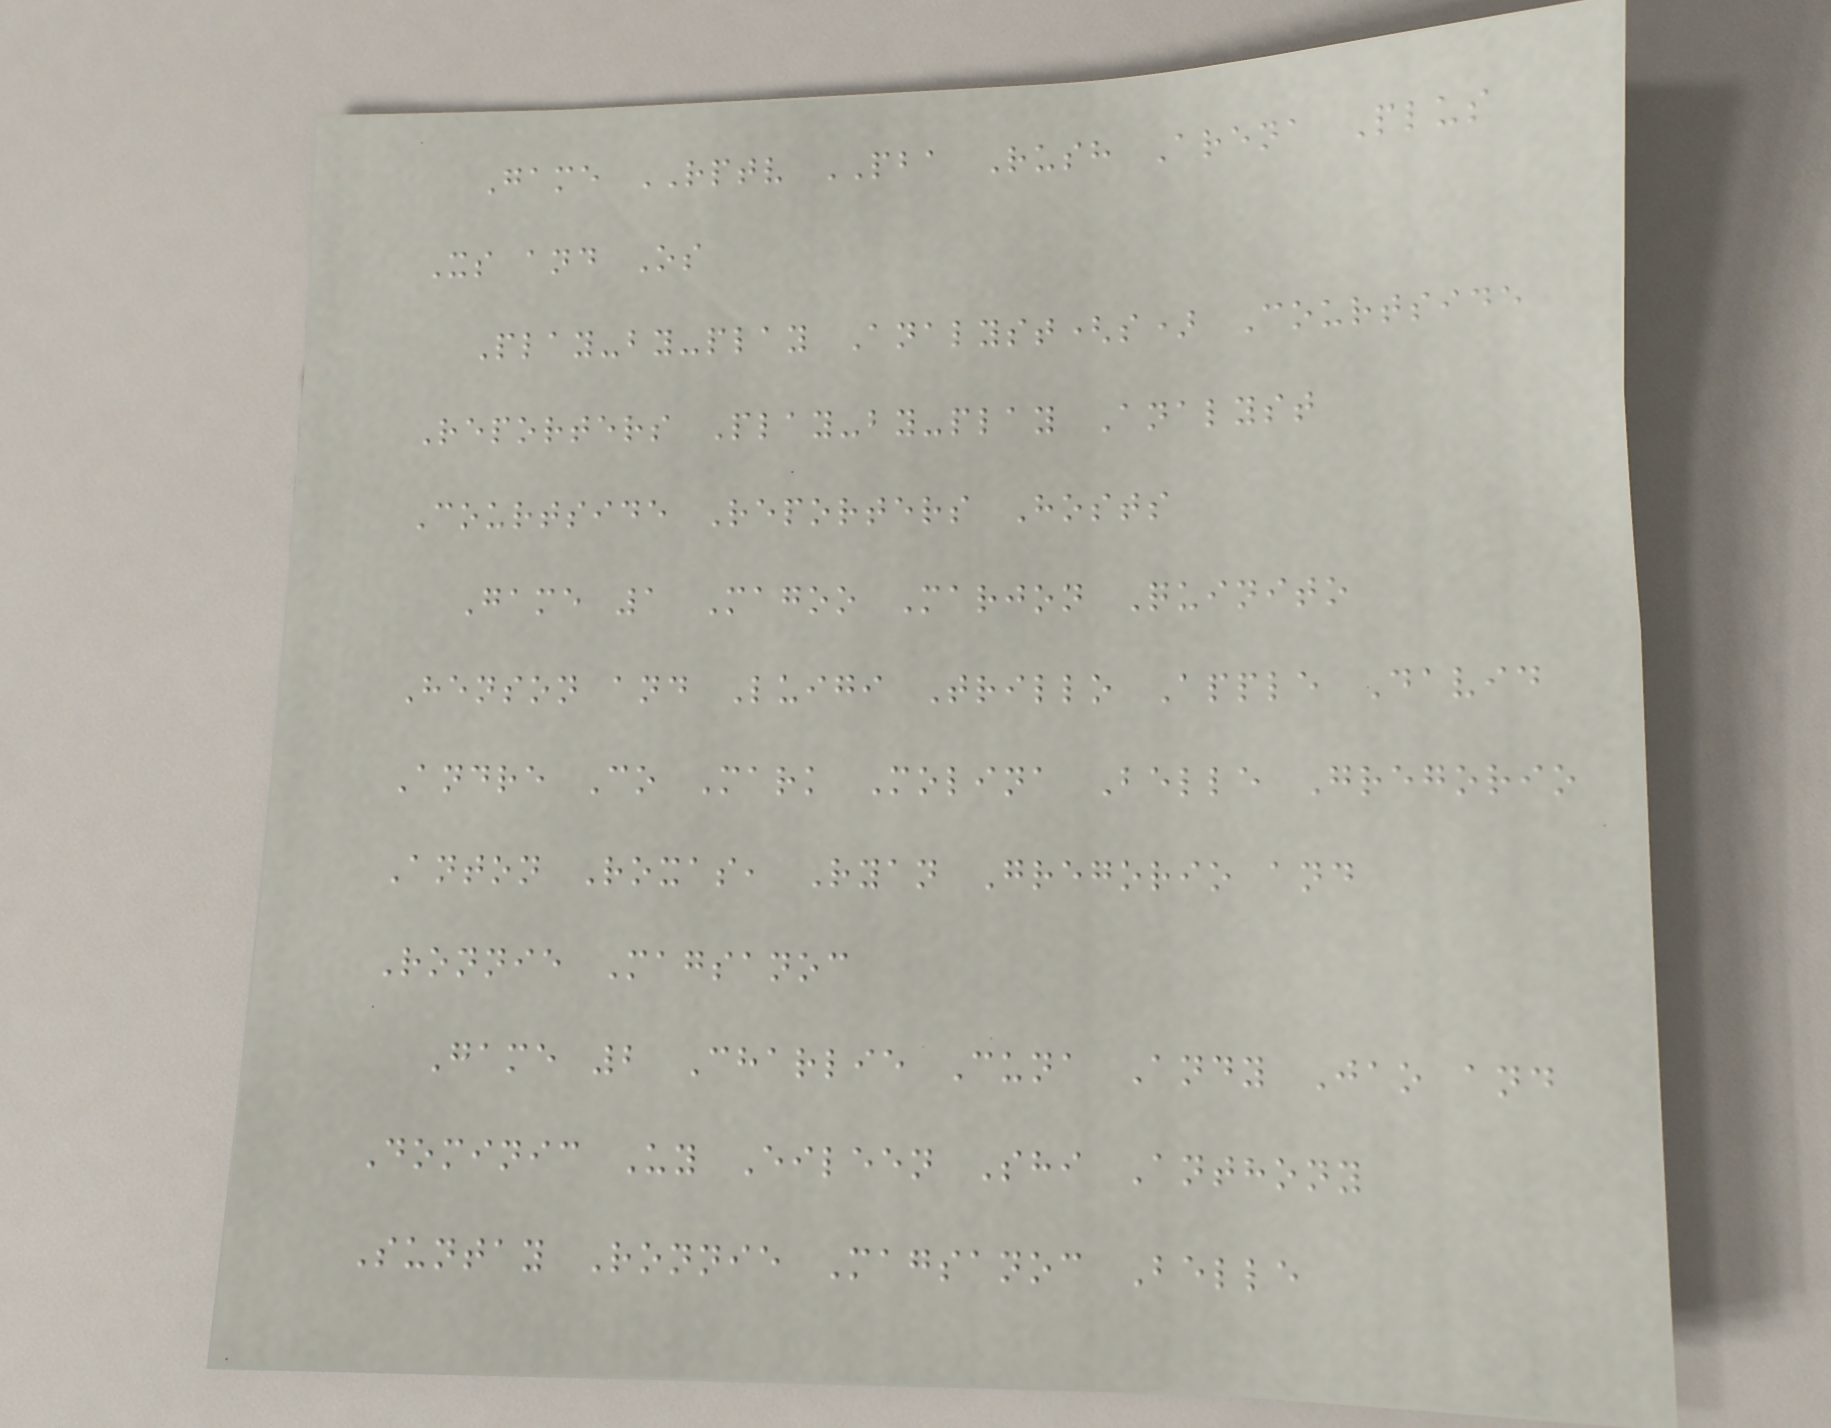Game RPTV PBA Rush Arena Plus
Xs and Os
Play-by-play Analyst(s) Courtside
Reporters Play-by-play Analyst
Courtside Reporters Hosts
Game 1 Magoo Marjon Quinito
Henson and Luigi Trillo Apple David
Andre Co Mark Molina Belle Gregorio
Anton Roxas, Ryan Gregorio and
Ronnie Magsanoc
Game 2 Charlie Cuna Andy Jao and
Dominic Uy Eileen Shi Anthony
Suntay Ronnie Magsanoc Belle
